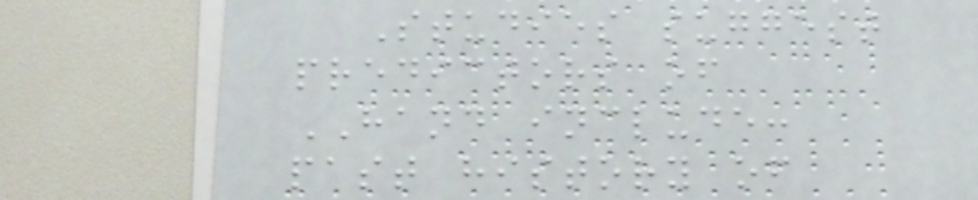Studies suggest
predictors of
HAND include:
past history of
